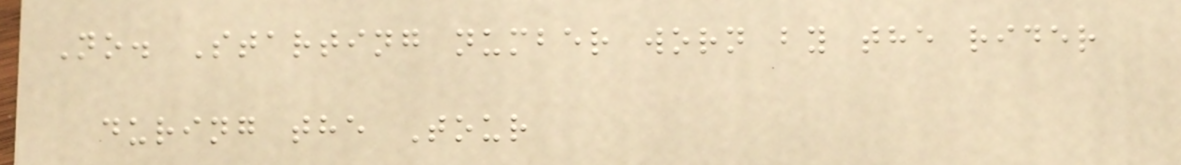No. Starting number worn by the rider
during the Tour
